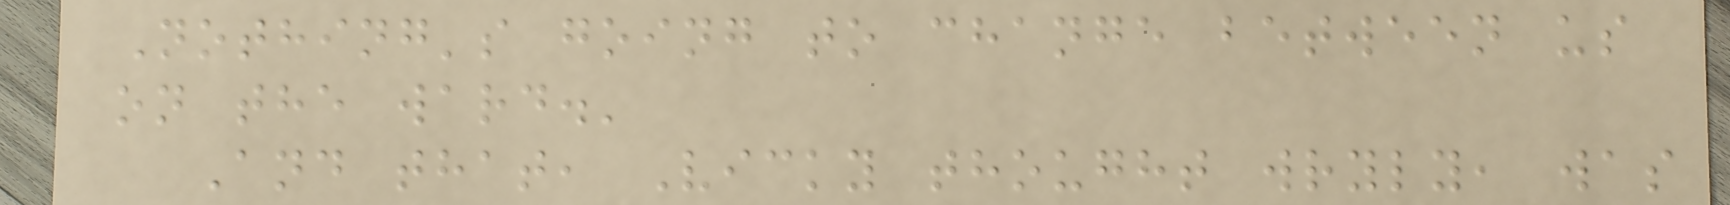Nothing's going to change between us
on the ward.'
And that, Vicky thought wryly, was
